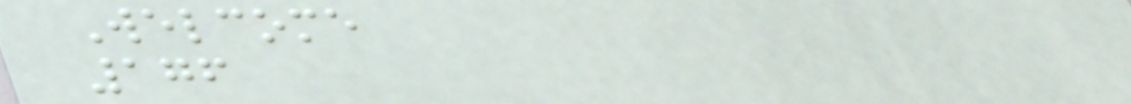Welcome
176
